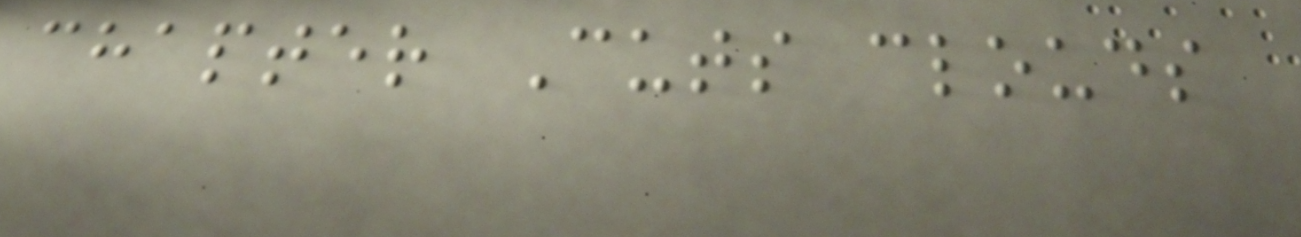chapter Cuts clouds
